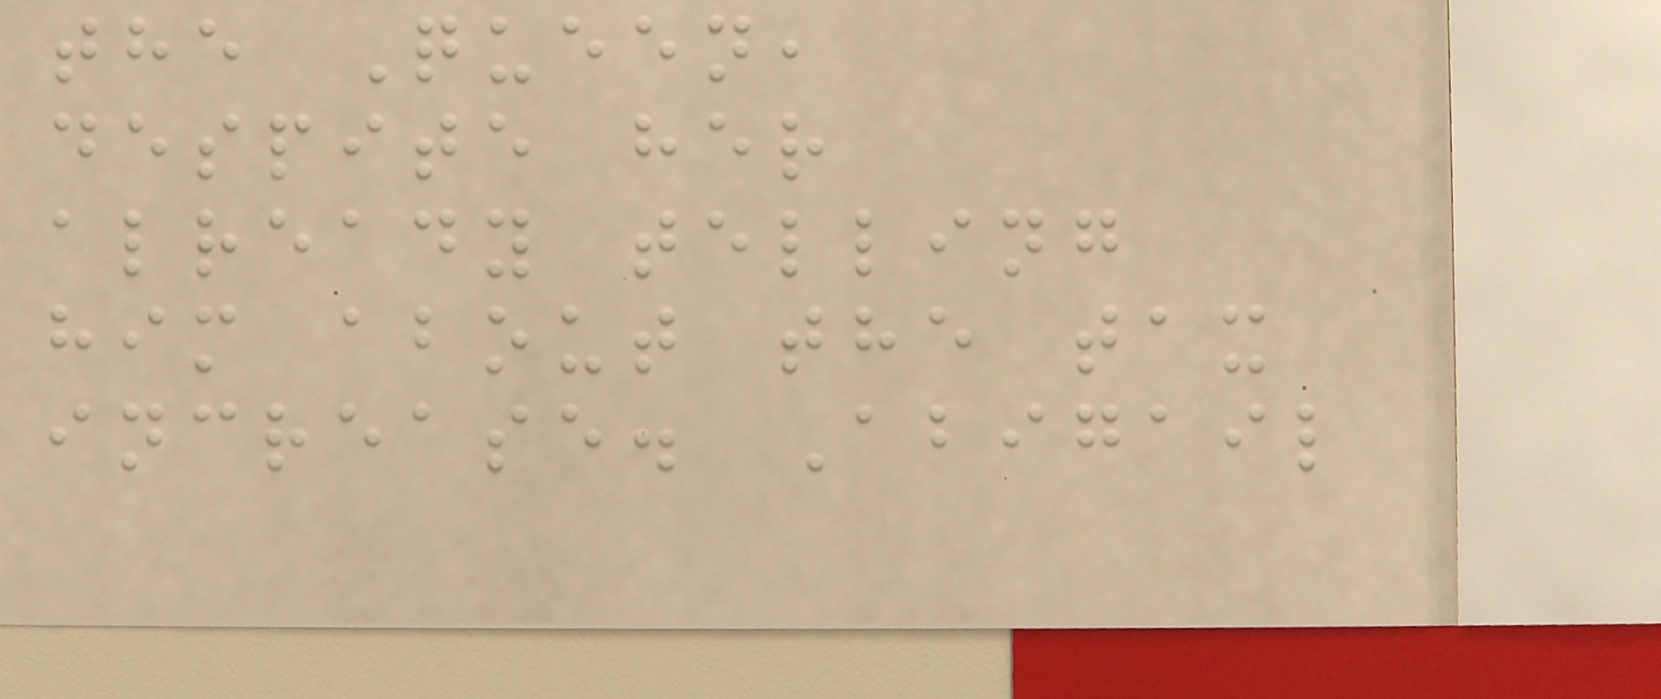the Queen,
despite her
already telling
him about the tax
increase. Abigail
